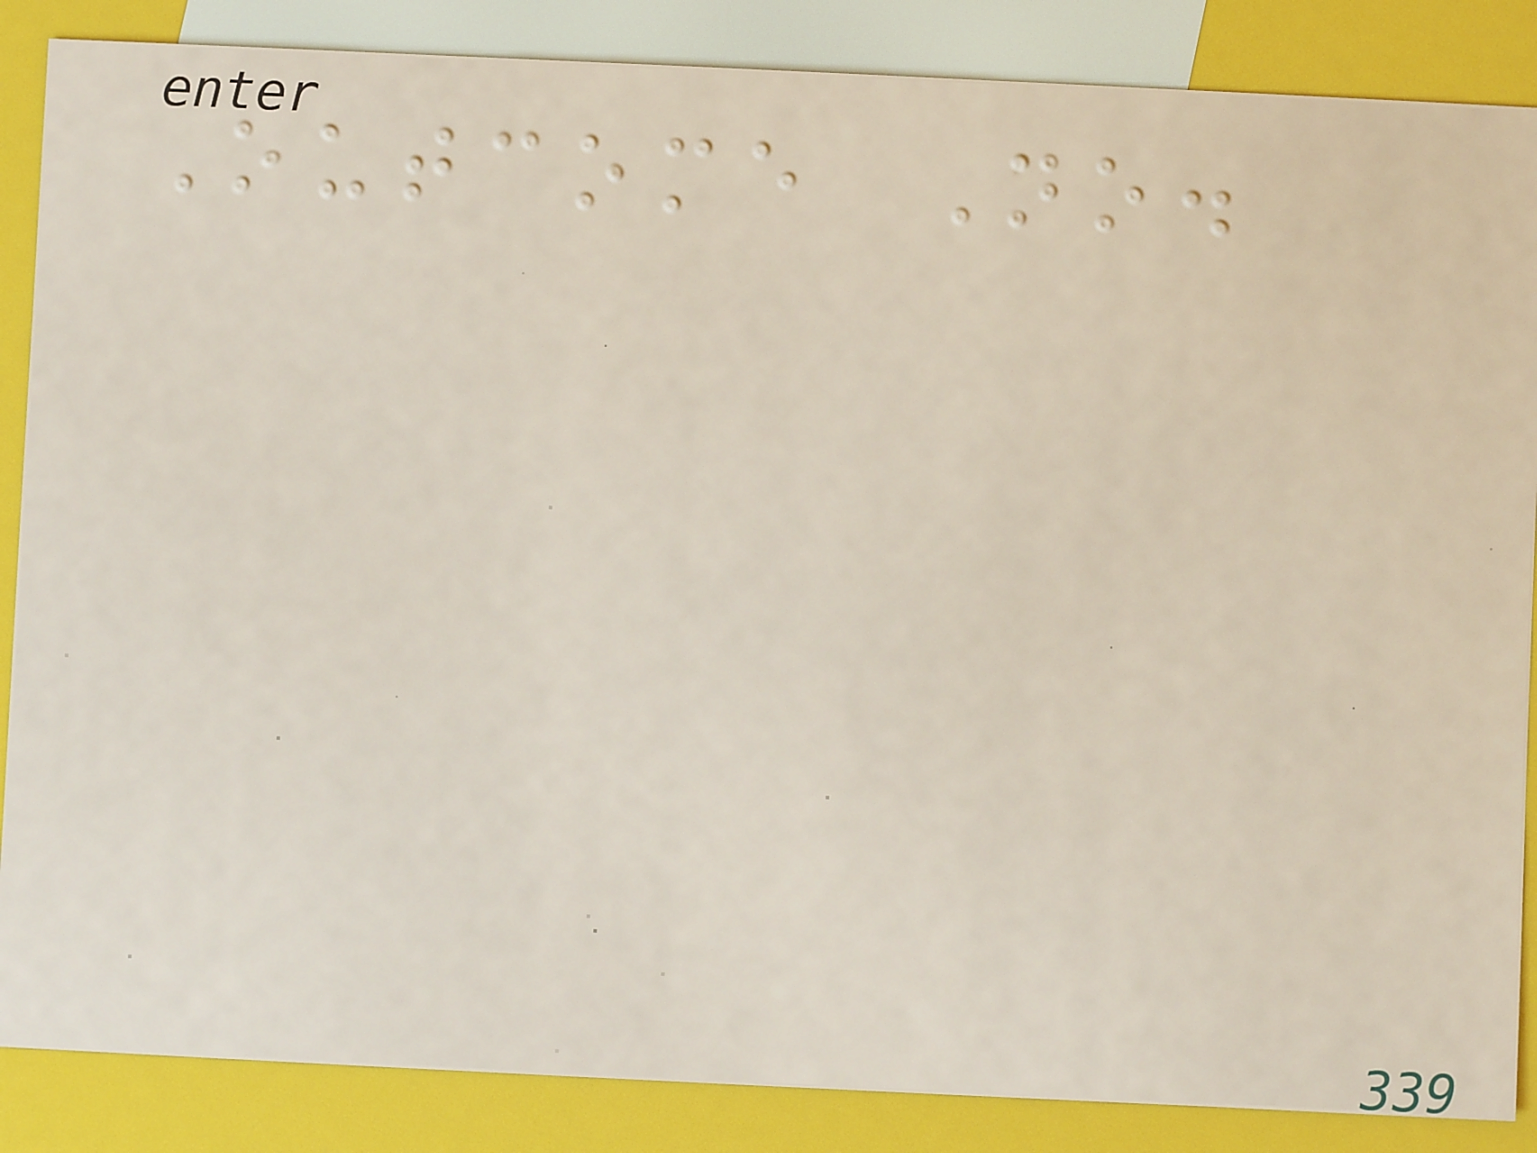Outcome No.
